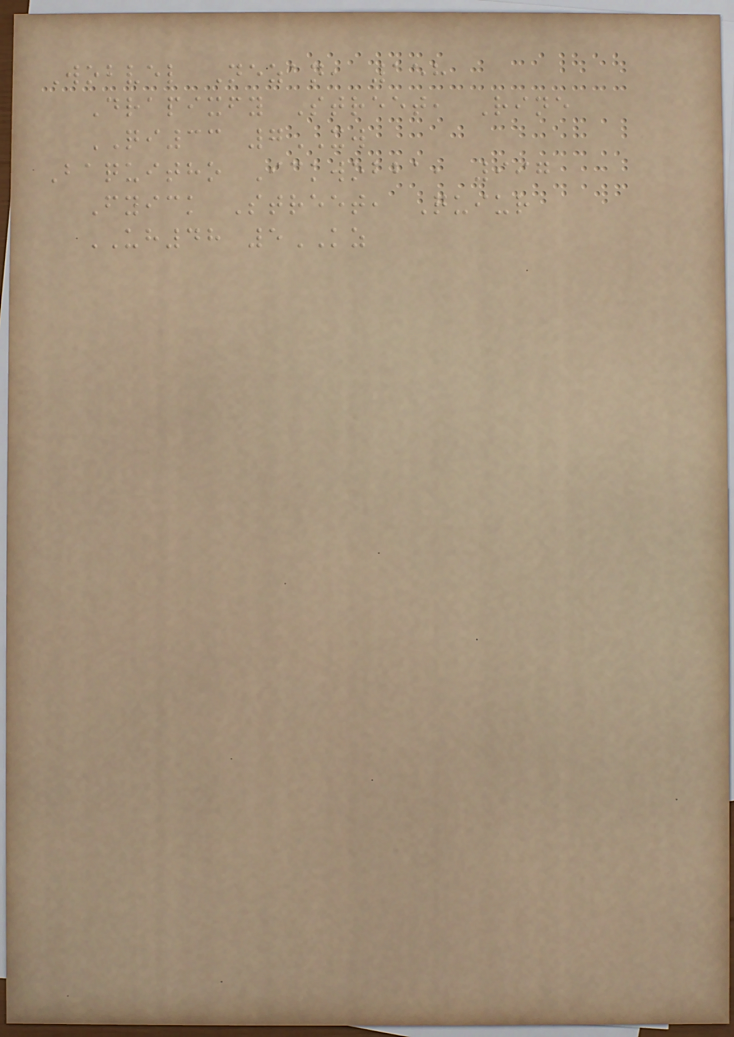Wobvel Nezan, 158
Drapixfy Street, Rine
QI33 7XW
Baquitho Ickwobba, 997
Fyick Street, Quiur
UH48 5KZ
